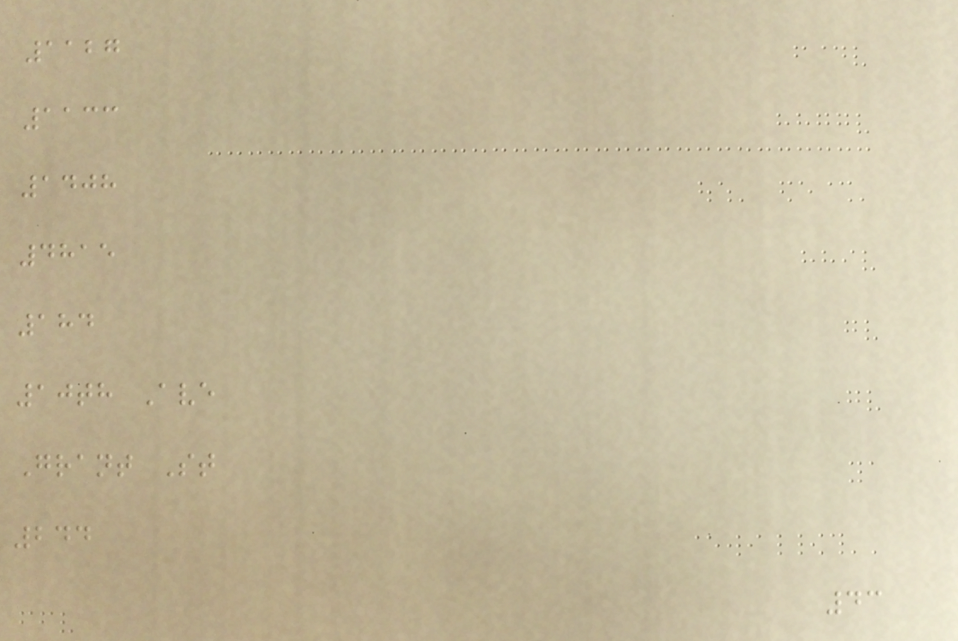1127
1133
1408
4815
184
10th Ave
Grant St
244
43
